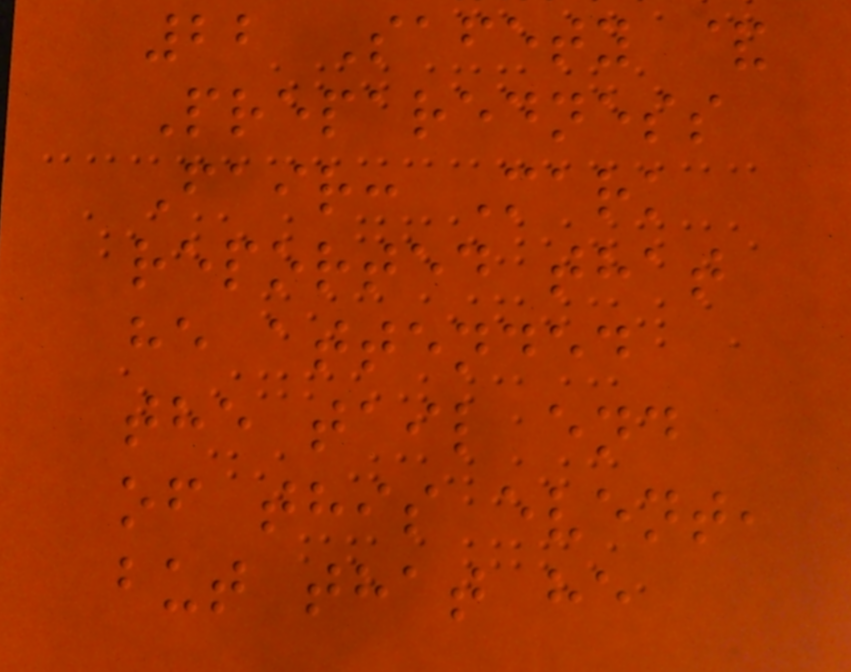22 Safety &
Preparedness
Fair: Mark
reported that
he attended
the tail end
of this event,
but that he
